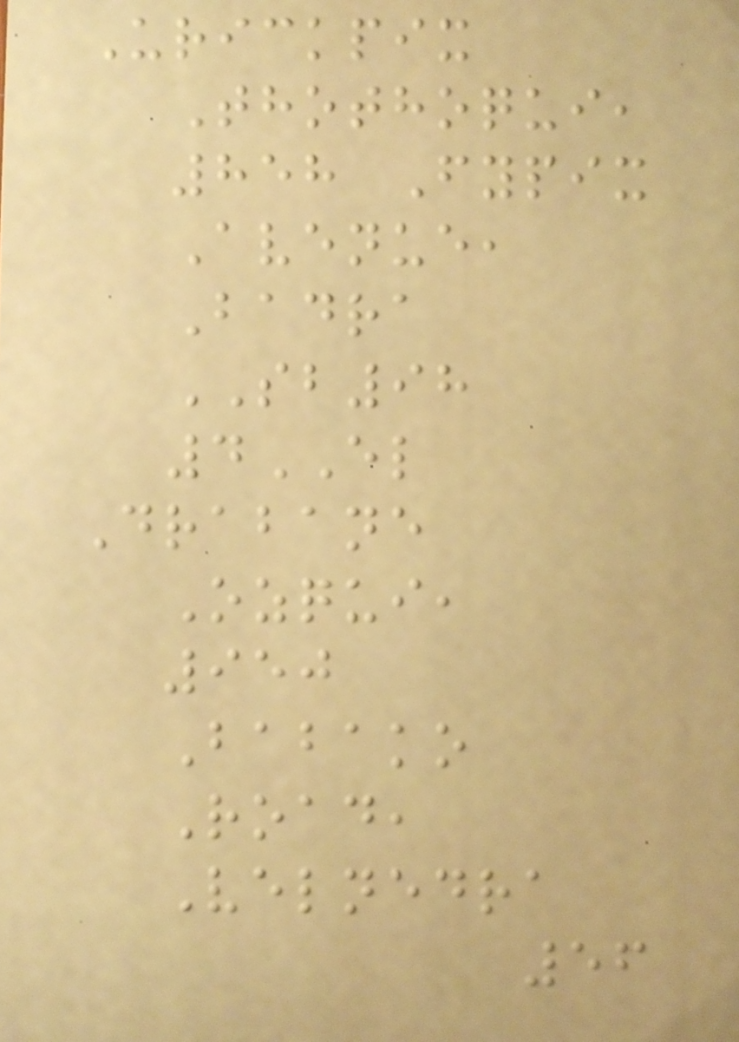Urickpix
Thothoqui,
858 Fypix
Avenue,
Badra
SB98
4EL
Drabane
Ozqui,
950
Babako
Road,
Velnedra
56
